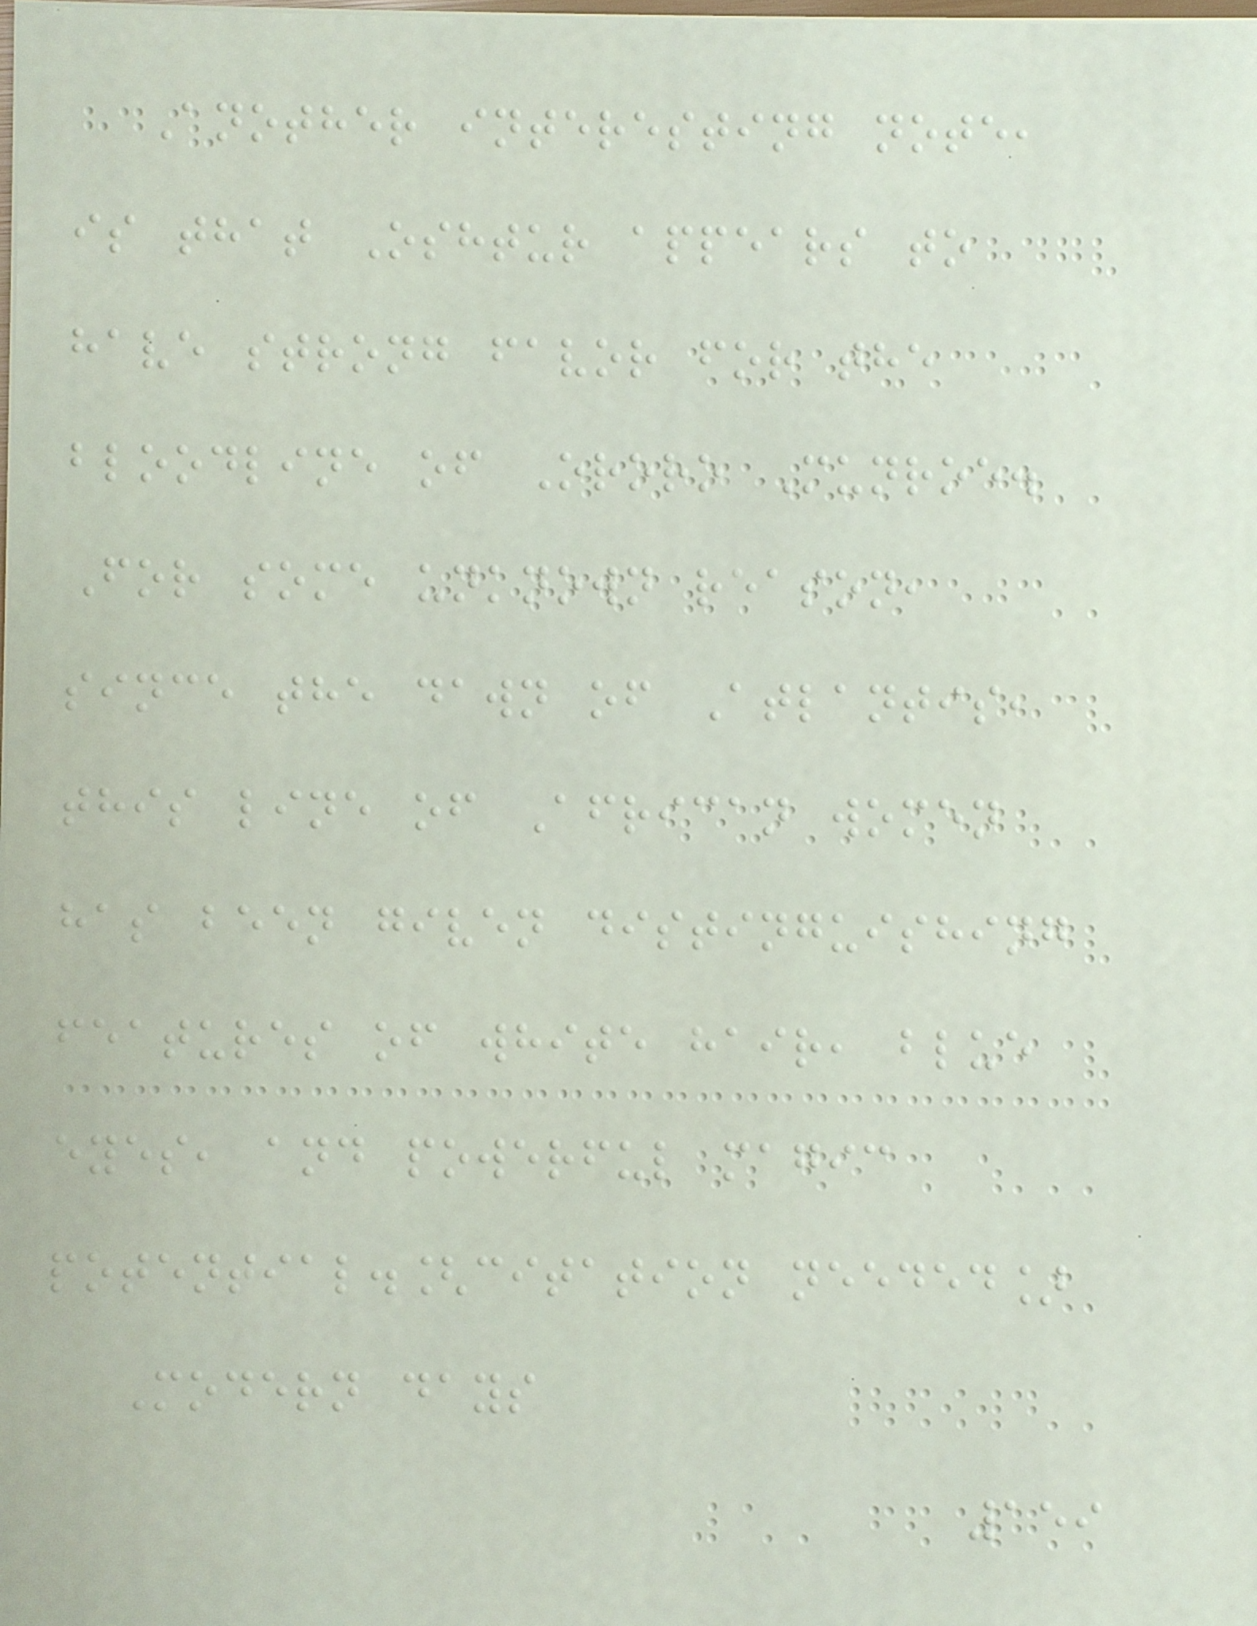Another interesting note,
is that Oshtur appears to
have strong favor for the
bloodline of Ororo Munroe.
For some unknown reason,
since the dawn of Atlantis,
this line of African women
has been given distinguishing
features of white hair, blue
eyes, and powerful magic
potential.[citation needed]
Modern days
159
